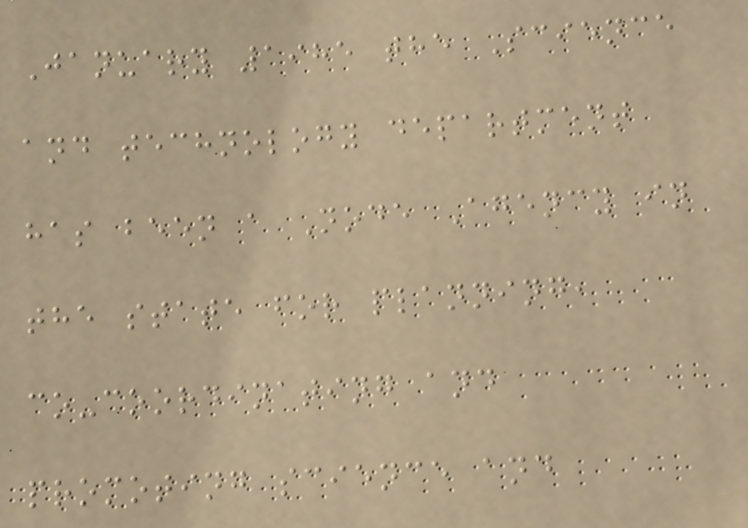January 1985 the Science
and technology department
has been a Node Agency in
the state for planning,
co-coordinating and
promoting science and
